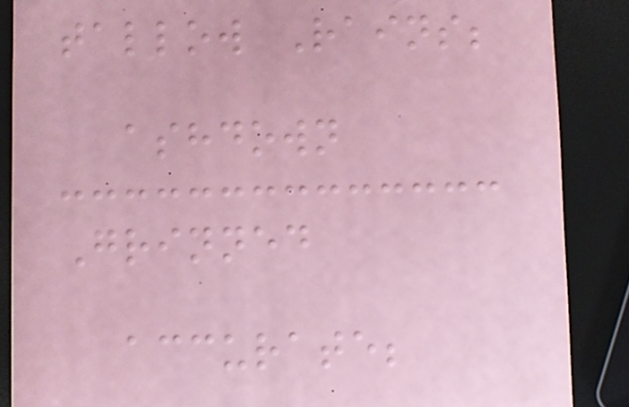tallow Rains;
ashdown
Grinned
accurate;
